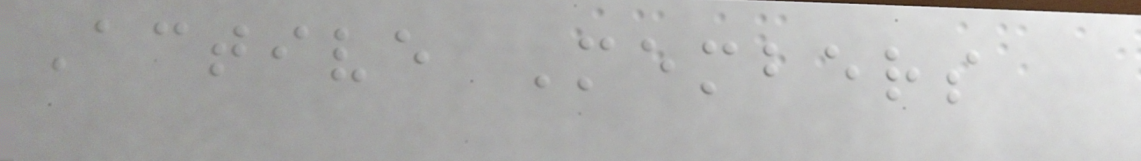Active Members
